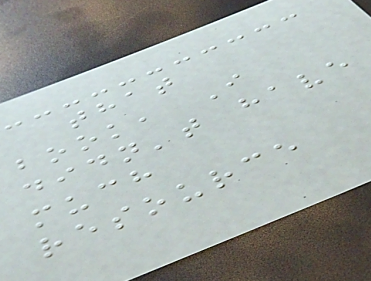that
book, I
didn't have
much
resource
